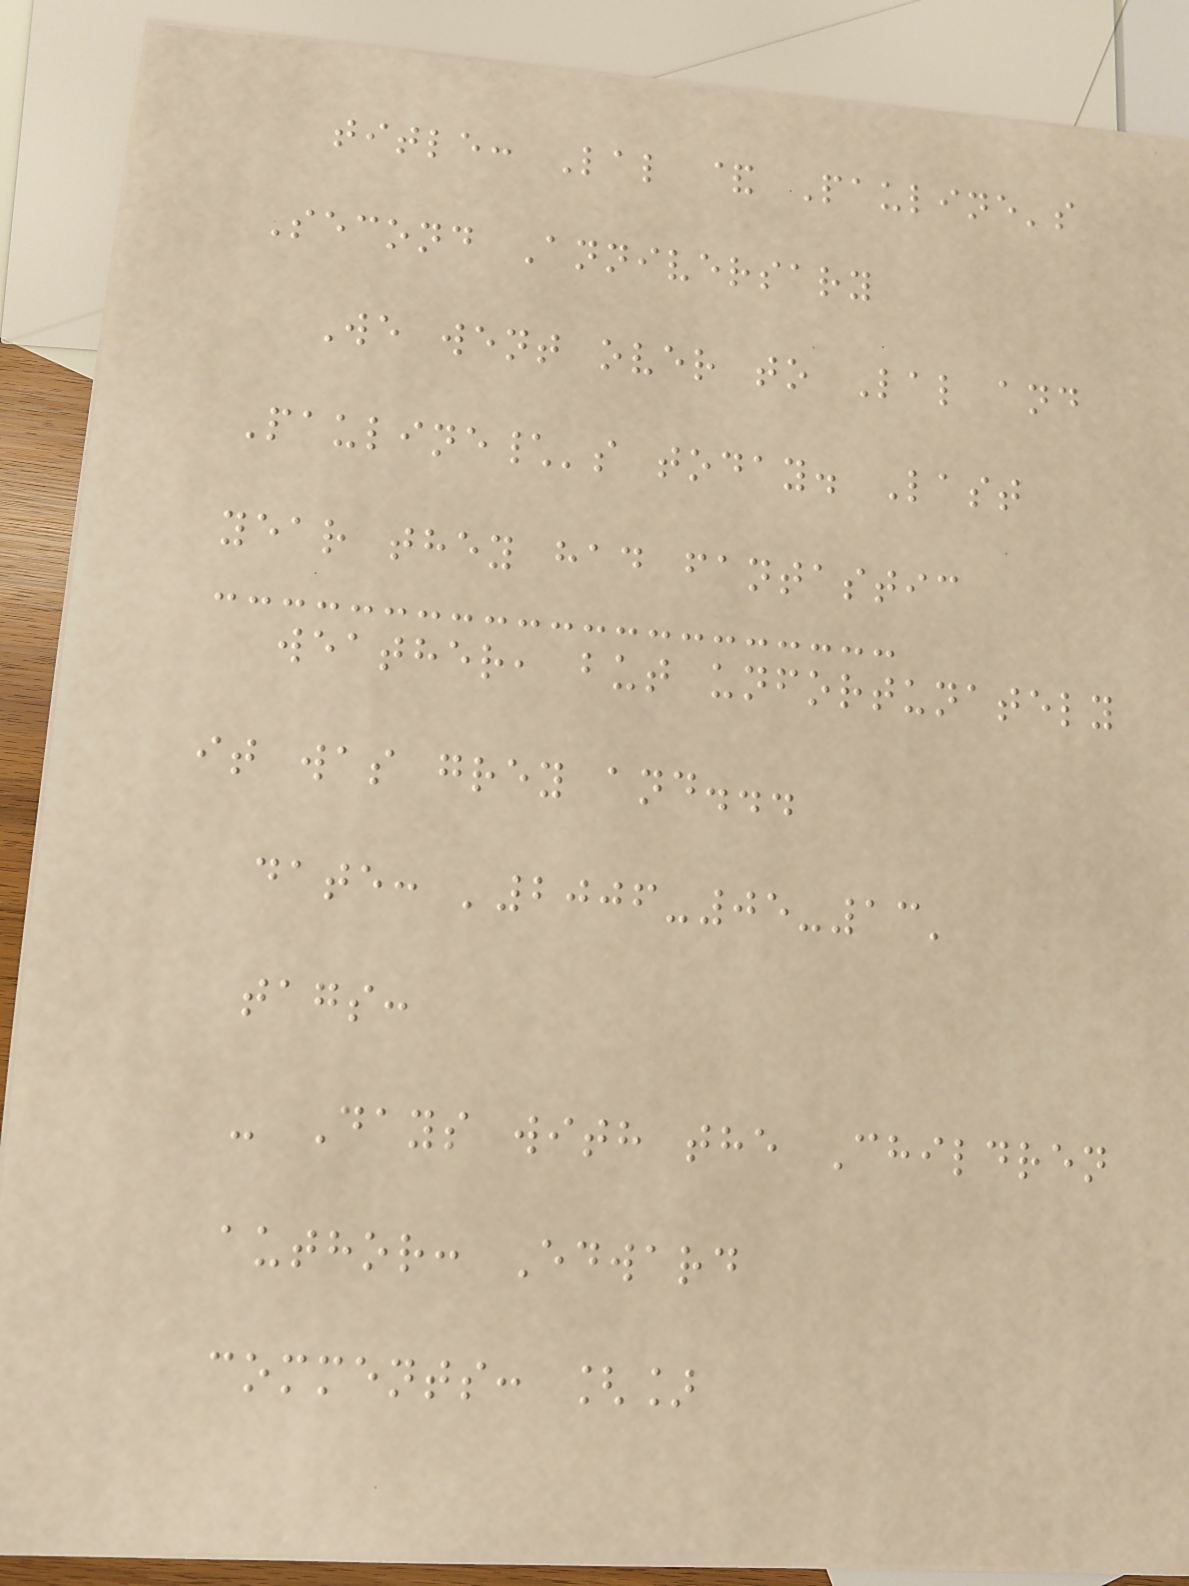title: Lal & Pauline's
Second Anniversary
We went over to Lal and
Pauline\'s today. Last
year they had fantastic
weather, but unfortunately
it was grey and...
date: '2006-05-13'
tags:
- Days with the Children
author: Edward
comments: []
